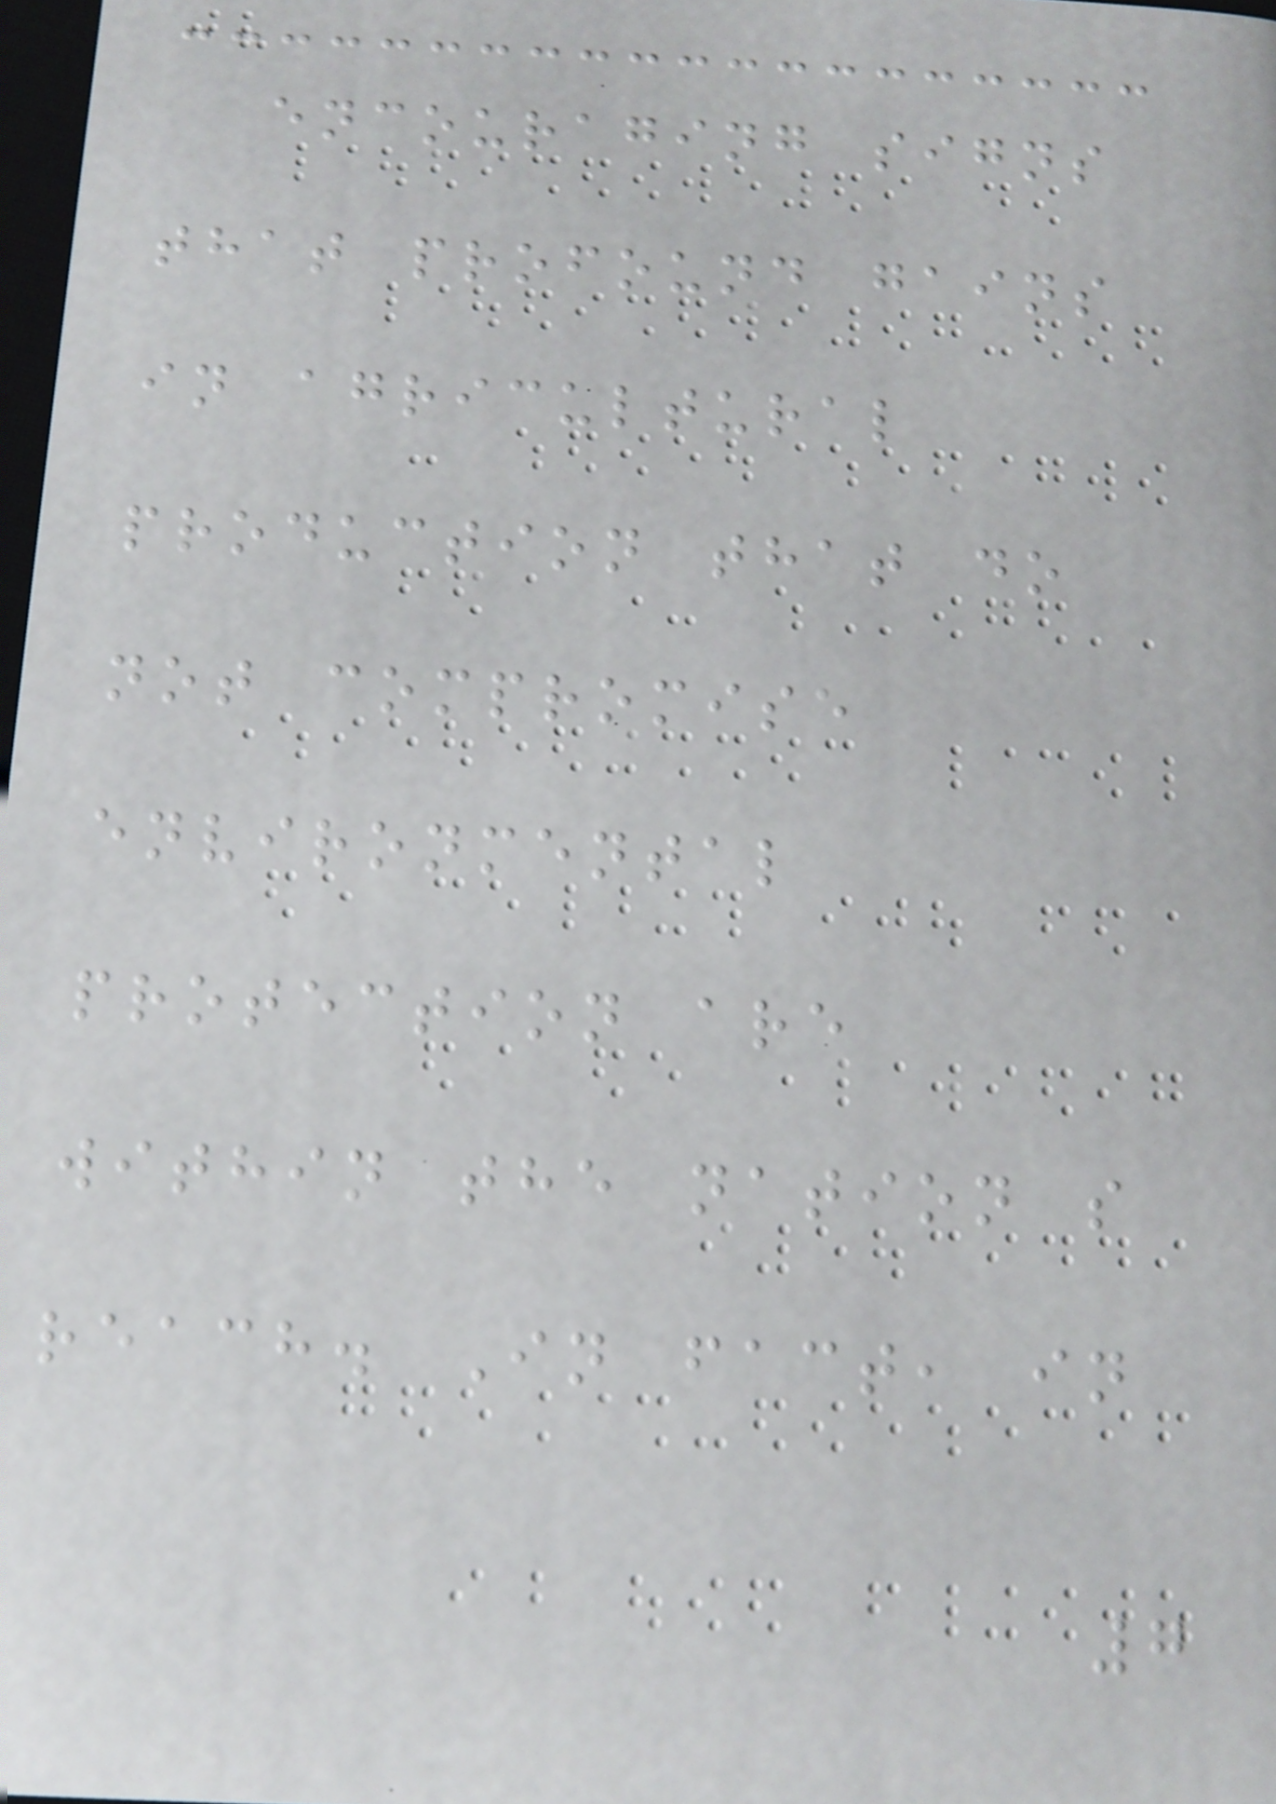encouraging signs
that profound gains
in agricultural
production that do
not compromise
environmental
protection are
within the nation s
reach. In fact, in
7
